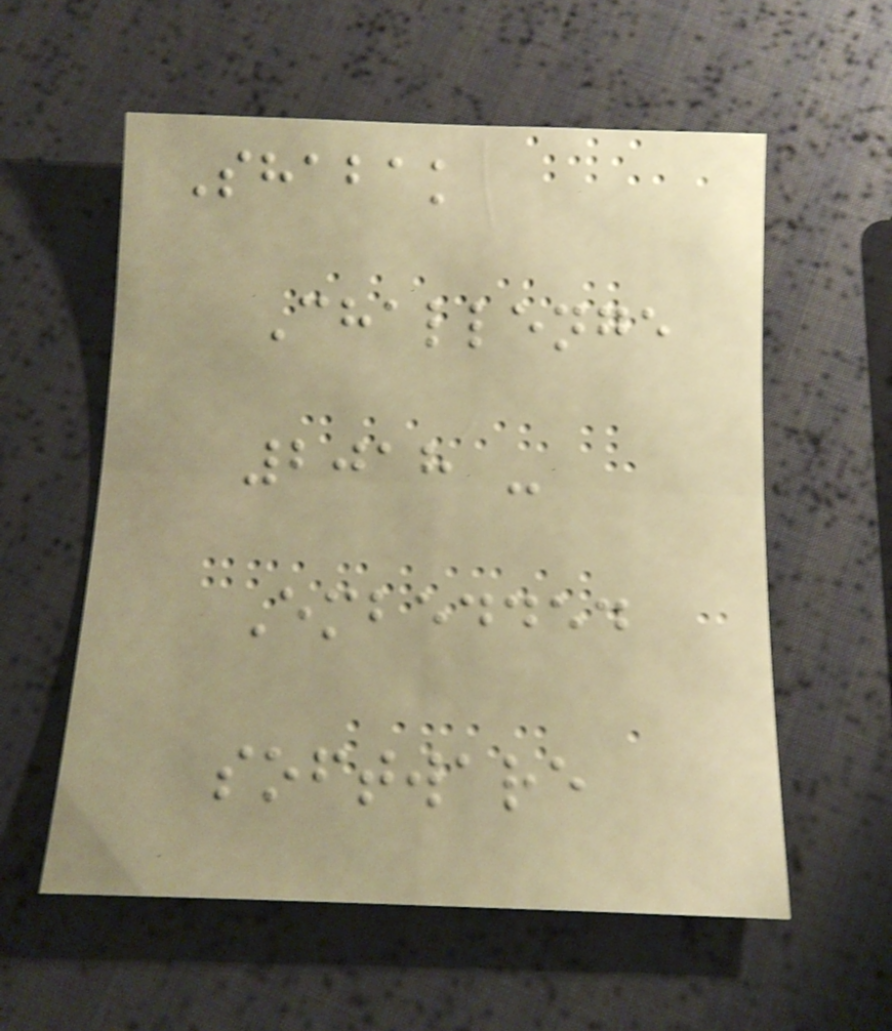Shabak
Challenge
2018 -
Embedded
software
